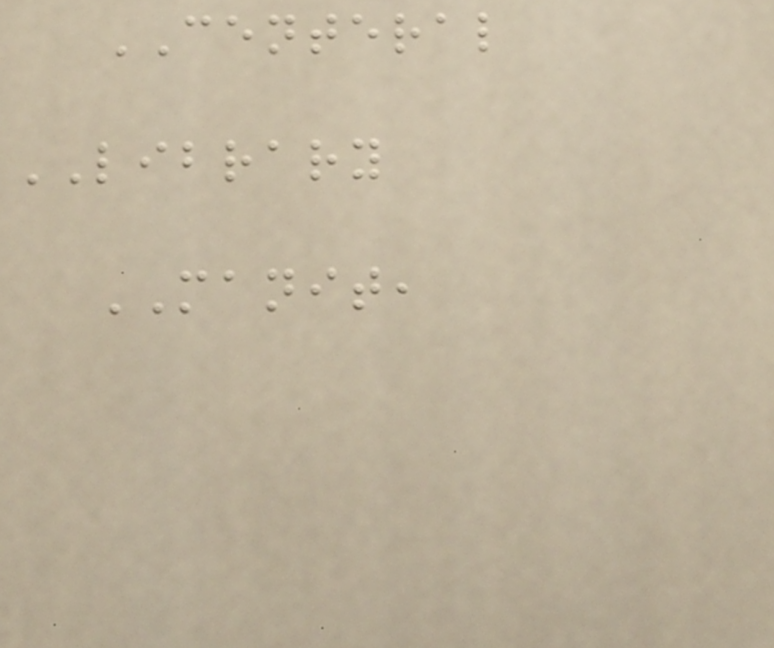CENTERAL
LIBRARY
MANIT,
